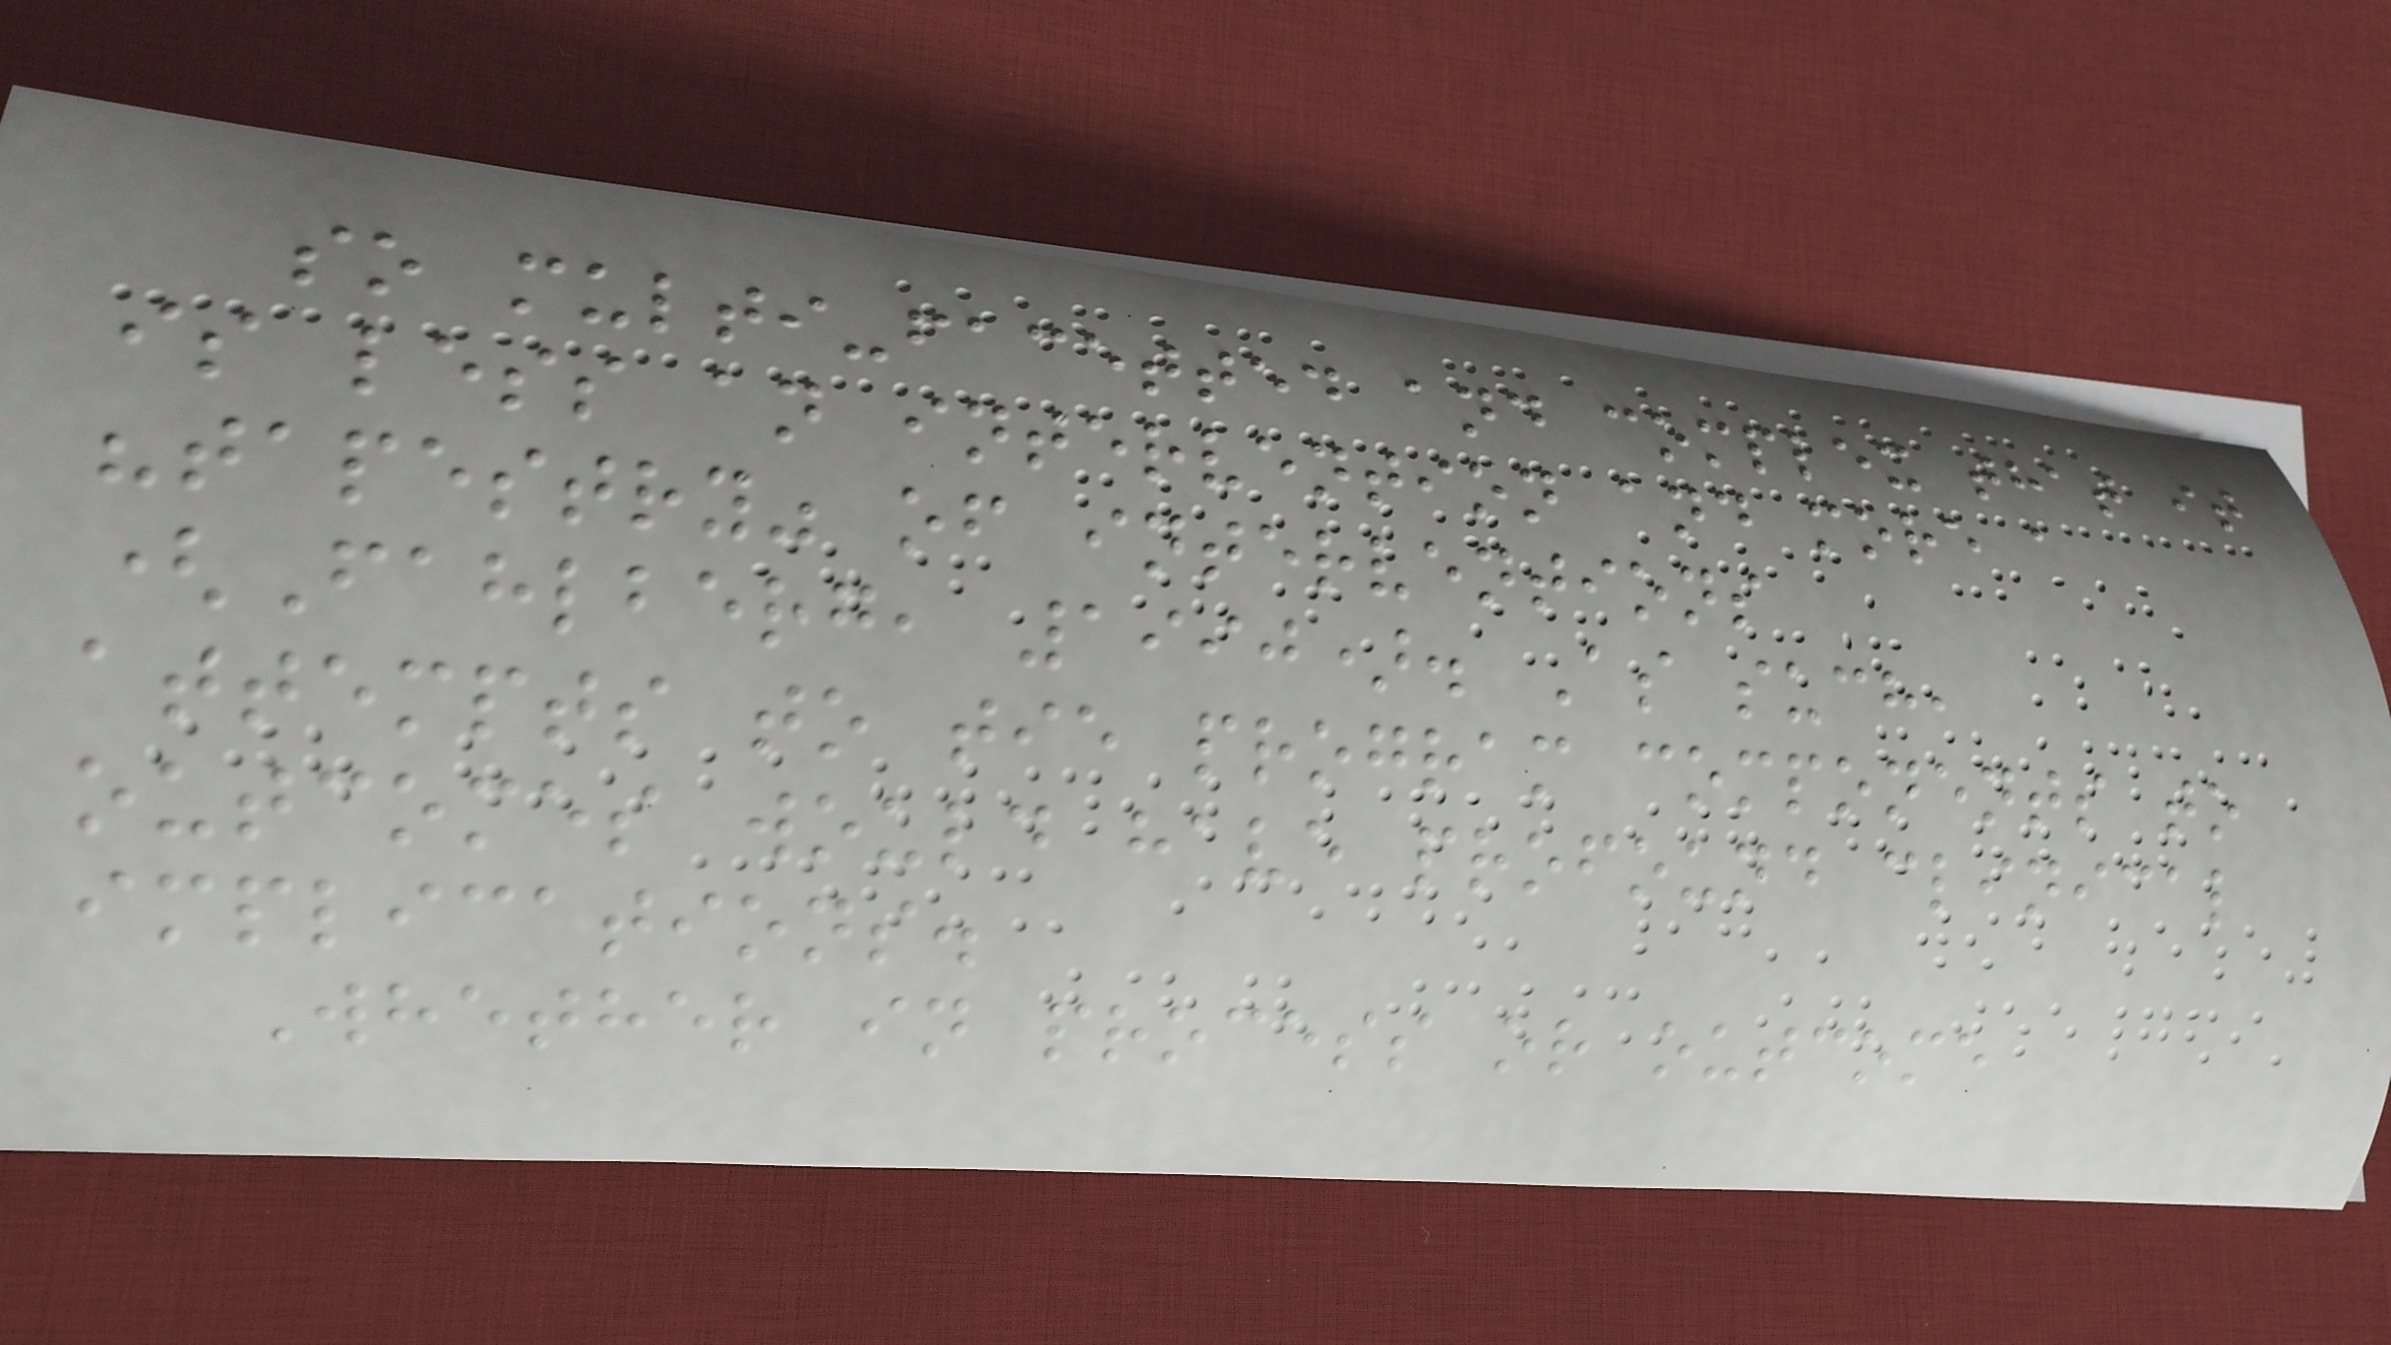so multi-facetted and complex that it
is less an intervention and more a
"tapestry" of interventions
(Fahlberg, 1990). As such,
attempts to tie program components to
outcomes would have profound clinical
implications.
Whether in process or outcome
